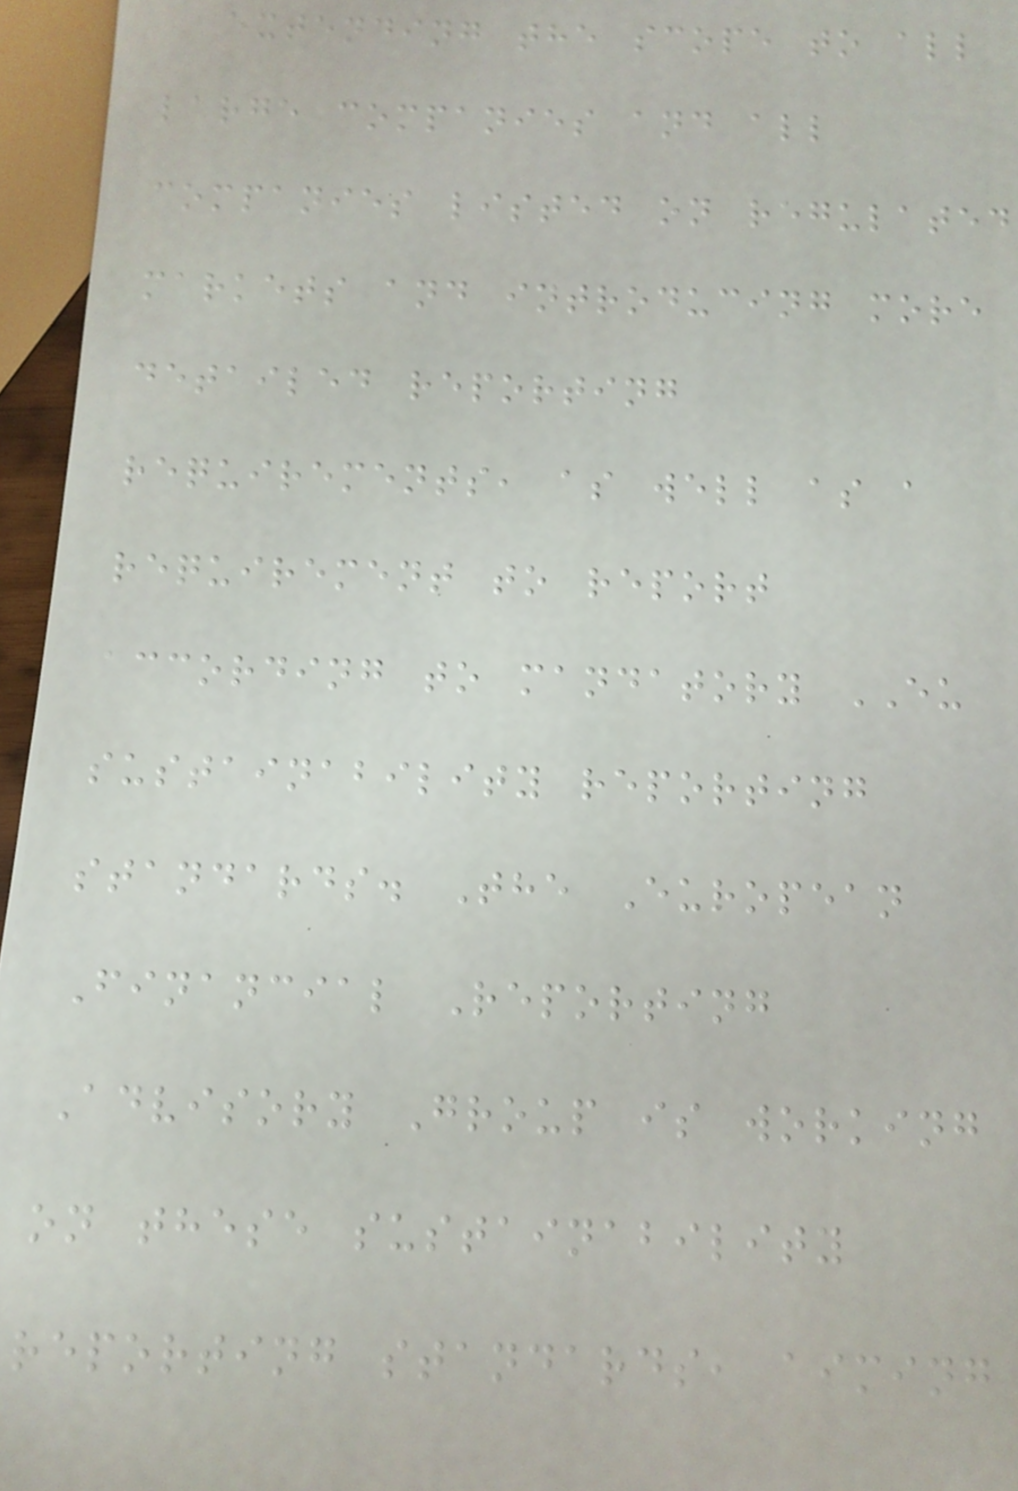extending the scope to all
large companies and all
companies listed on regulated
markets and introducing more
detailed reporting
requirements, as well as a
requirement to report
according to mandatory EU
sustainability reporting
standards. The European
Financial Reporting
Advisory Group is working
on these sustainability
reporting standards, aiming
